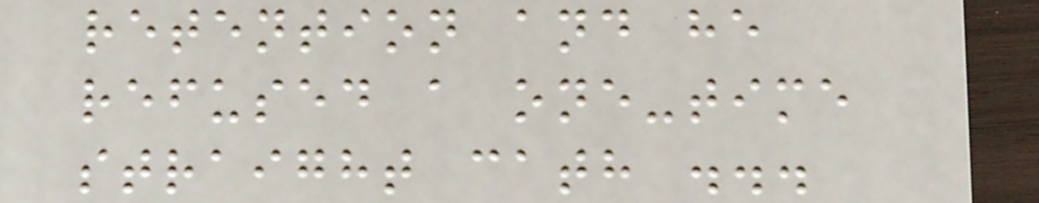retention and he
refused a one-time
straight cath ...
